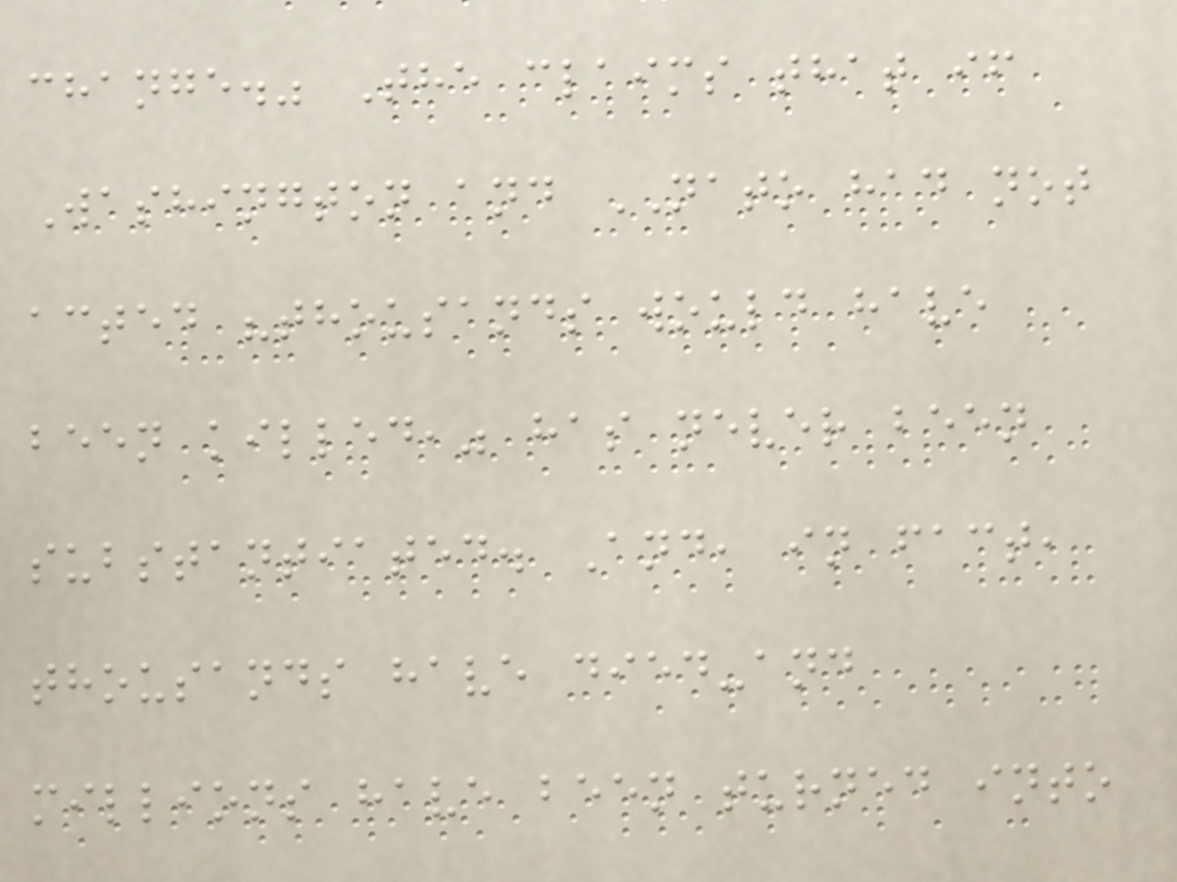change." The claims that if
Washington and NATO had not
acted "thousands would have
been killed," has never been
substantiated. And, in fact,
thousands have died-and
millions have been turned into
